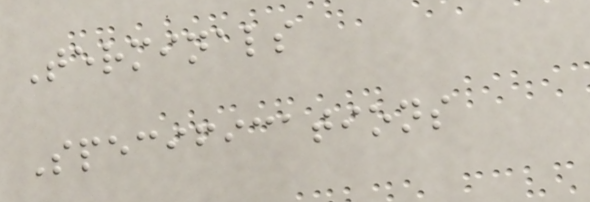Terminals
Specifications
